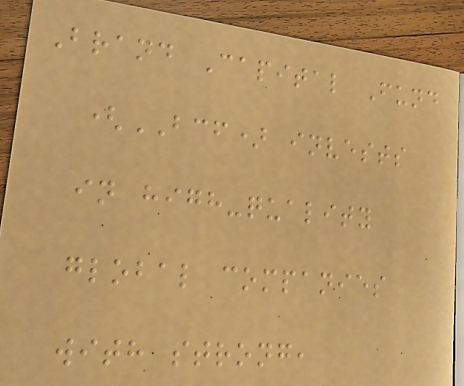Brand Capital Fund
(BCF) invests
in high-quality
global companies
with strong,
